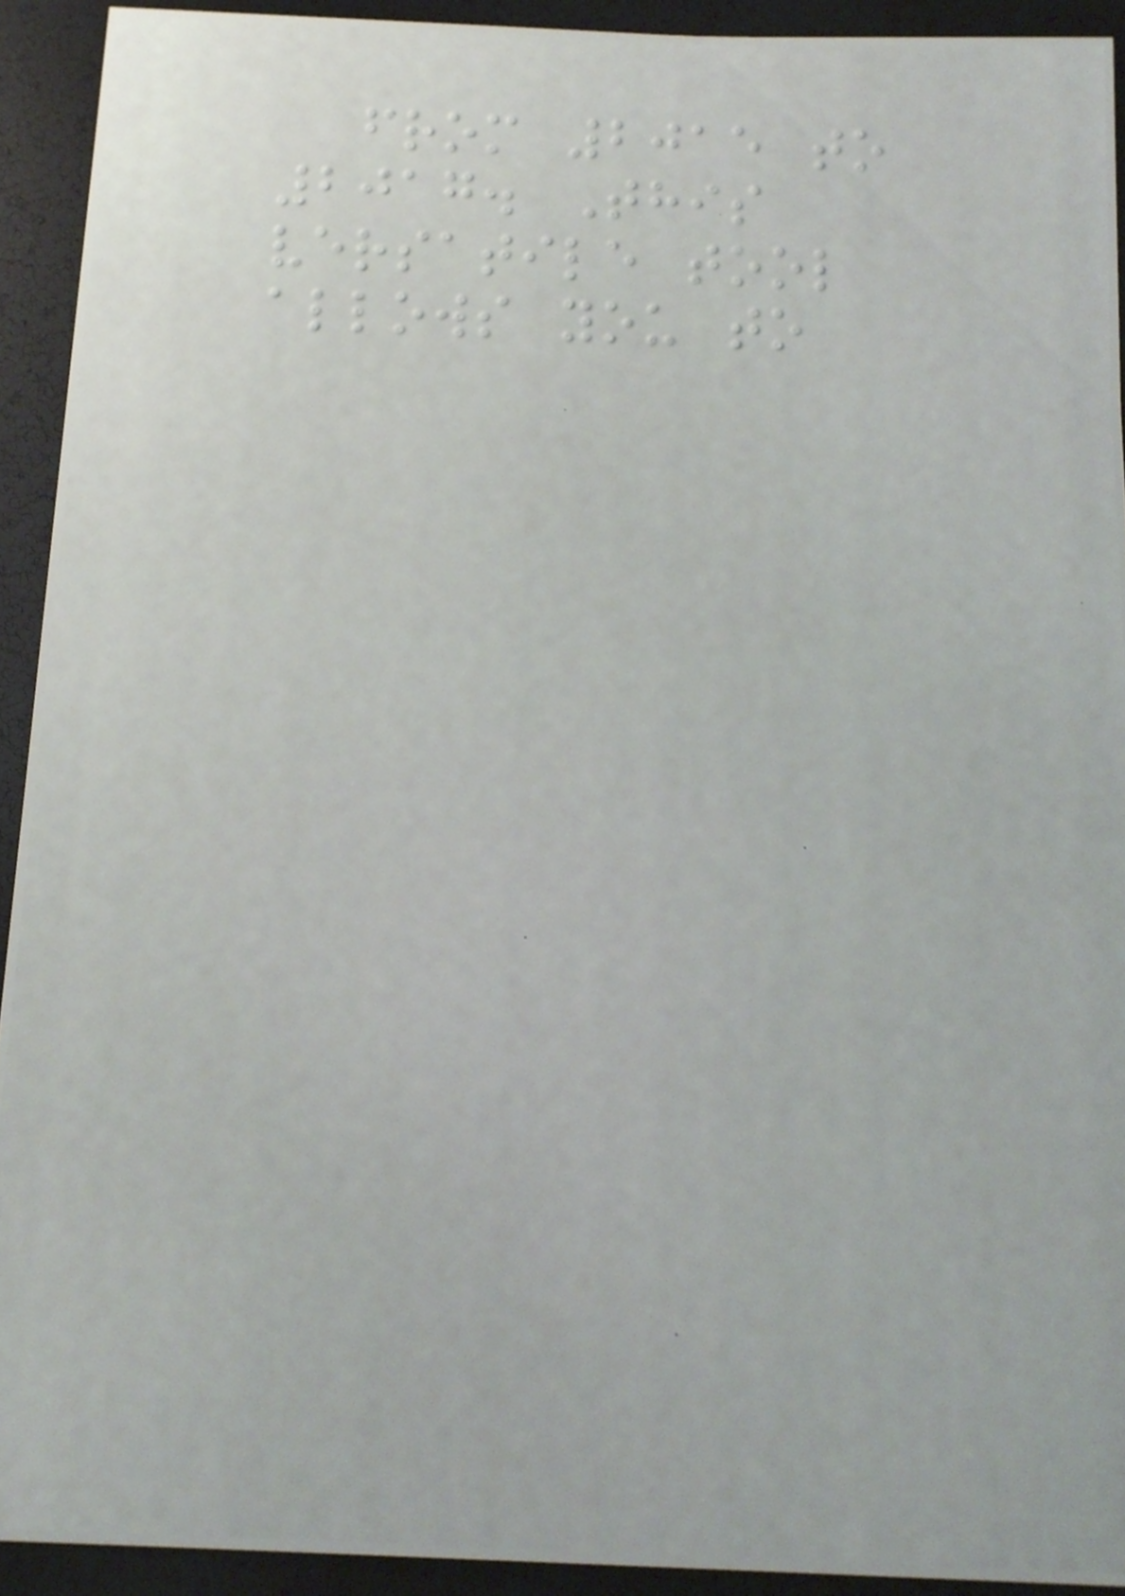from 2015 to
2017. This
versatile tool
allows you to
